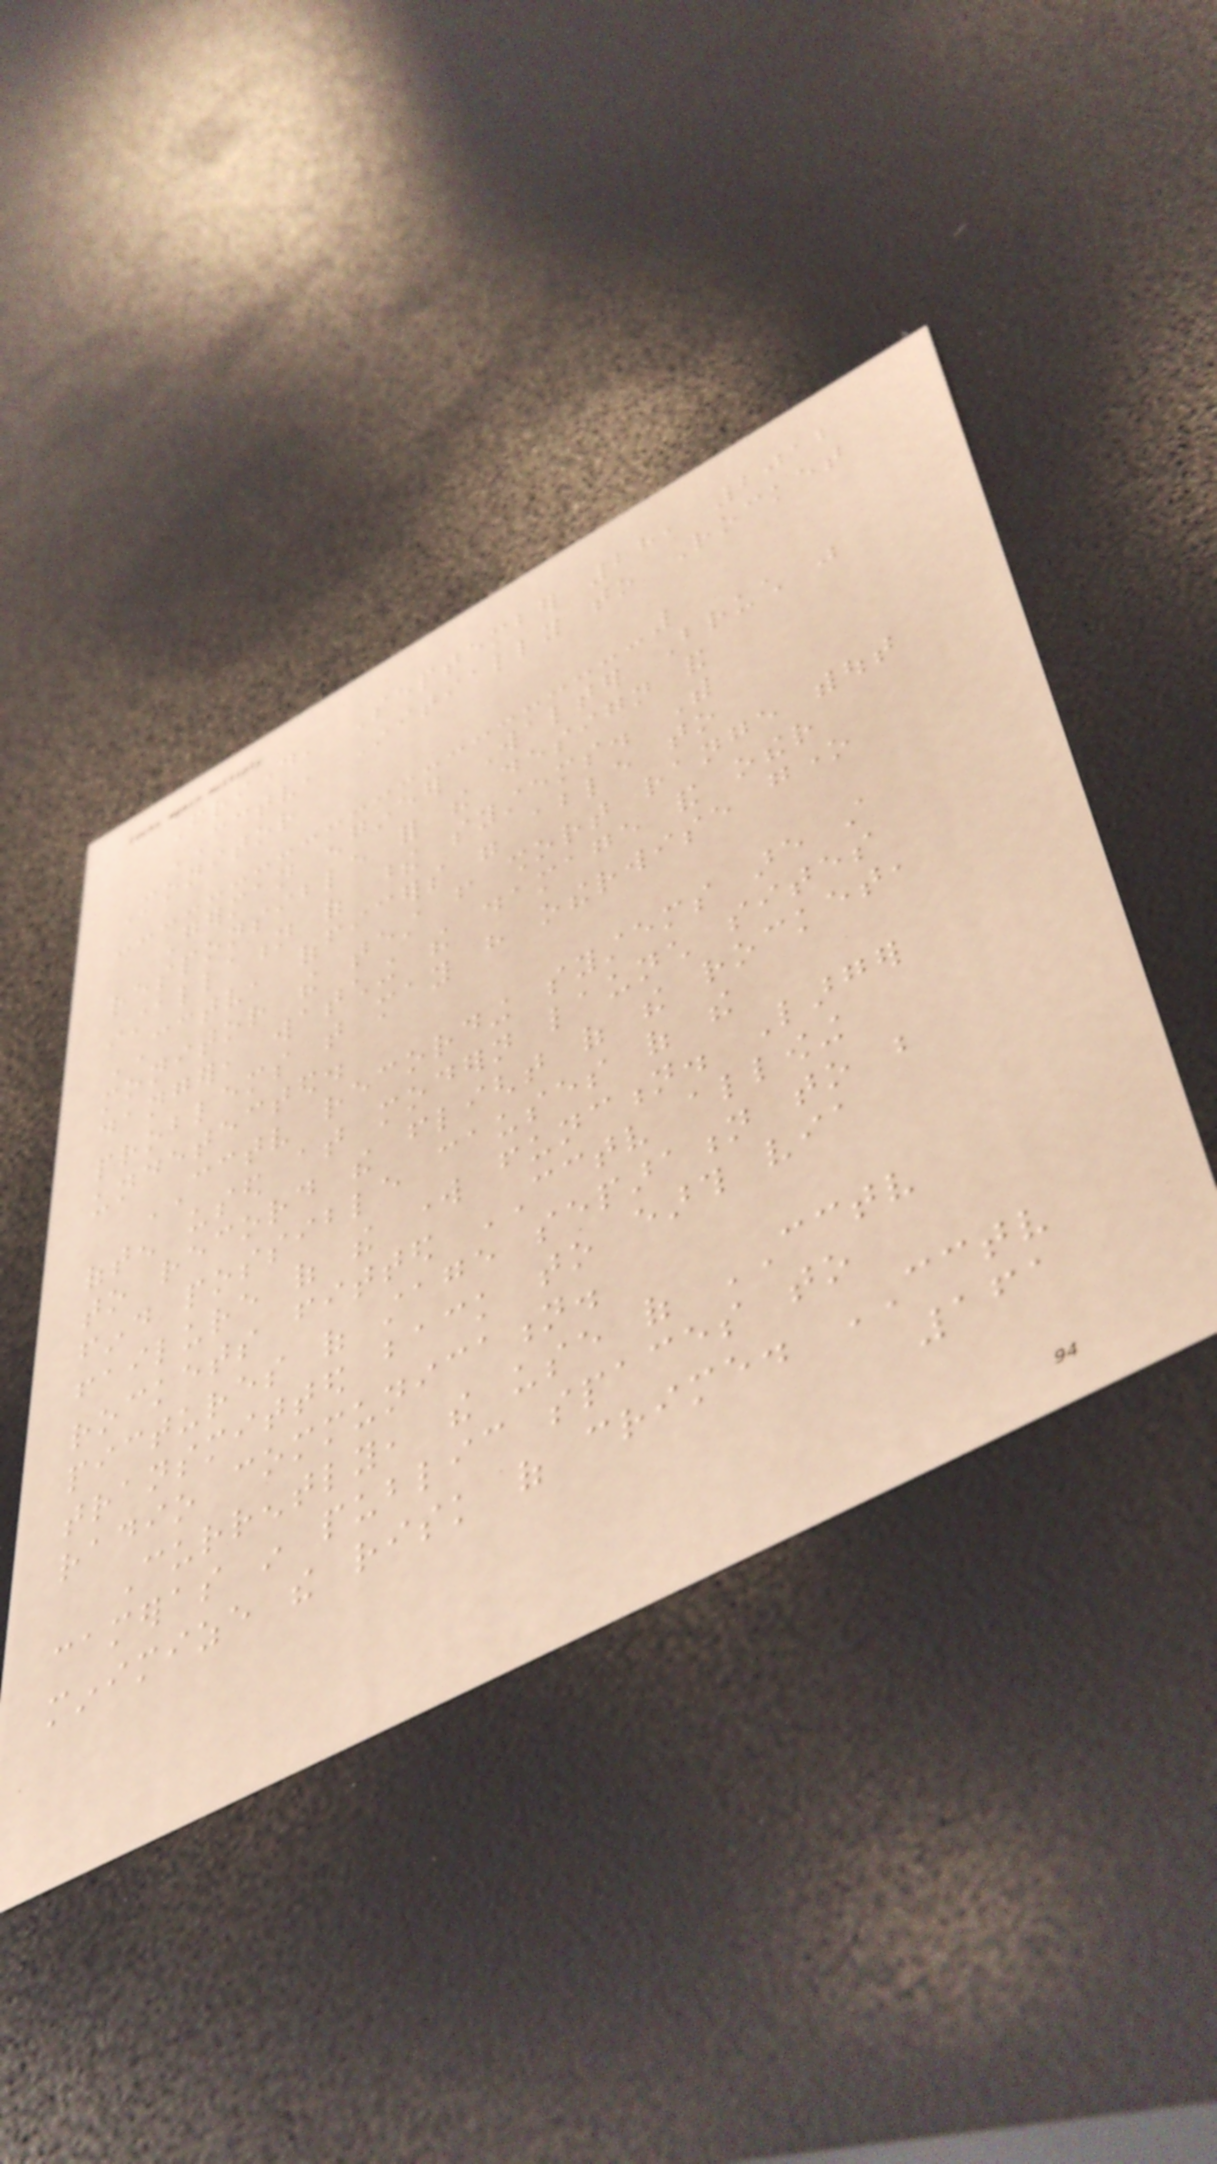Friday, September 28, 2012
CCTV, Initially to Rocket
Monitor
German engineer Walter Bruch was
responsible for the design and
installation of these systems. With
CCTV, officers were able to
monitor the test from short range without
danger, watching the damage and other
problems that may have otherwise gone
undetected.
CCTV recording systems are still
often used at modern launch sites
to record the flight of the rocket,
find possible causes of the
failure of the work function. Larger
rockets fitted CCTV allowing
pictures of stage separation to be
transmitted back to earth via
radio communication.
Currently, the use of CCTV
cameras in public spaces to
minimize the risk of crime. CCTV
161
